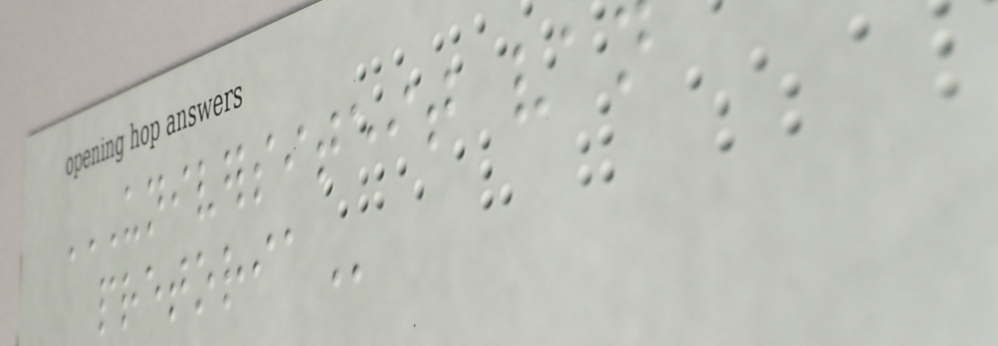UNIVERSITEIT VAN
PRETORIA
